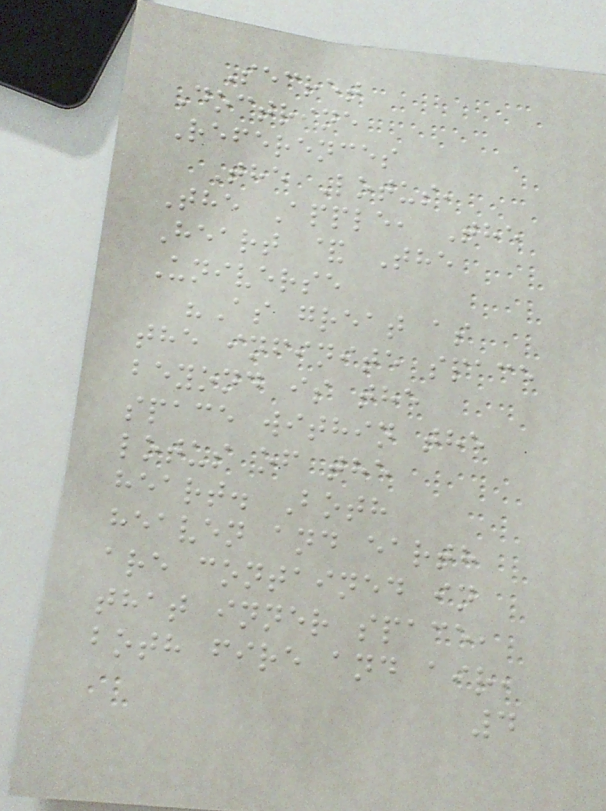Secret
Doctrine
References
The Lotus,
The Apple, The
Heart & The
Universe
"As great as
the infinite space
beyond is the
space within the
lotus of the
heart. Both
heaven and earth
are contained in
that inner space,
both fire and air,
4
